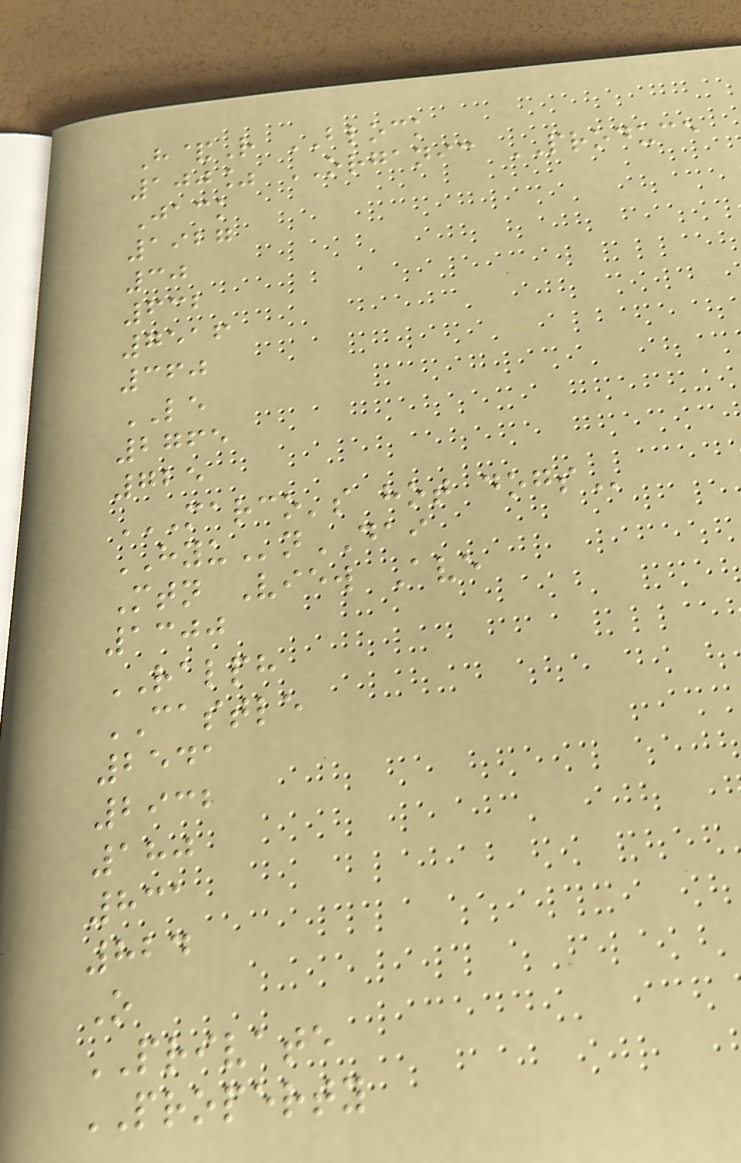H&R BLOCK
100% ORGANIC PRODUCE
Jack
1927
30
632
7516
360
LE
2765
725
MARCO'S HOT DOGS
HYUnDAI
Mtn View Ave
1300
RALPH
CASTLE
2541
2932
180
831
824
O
PRIVATE
PROPERTY
